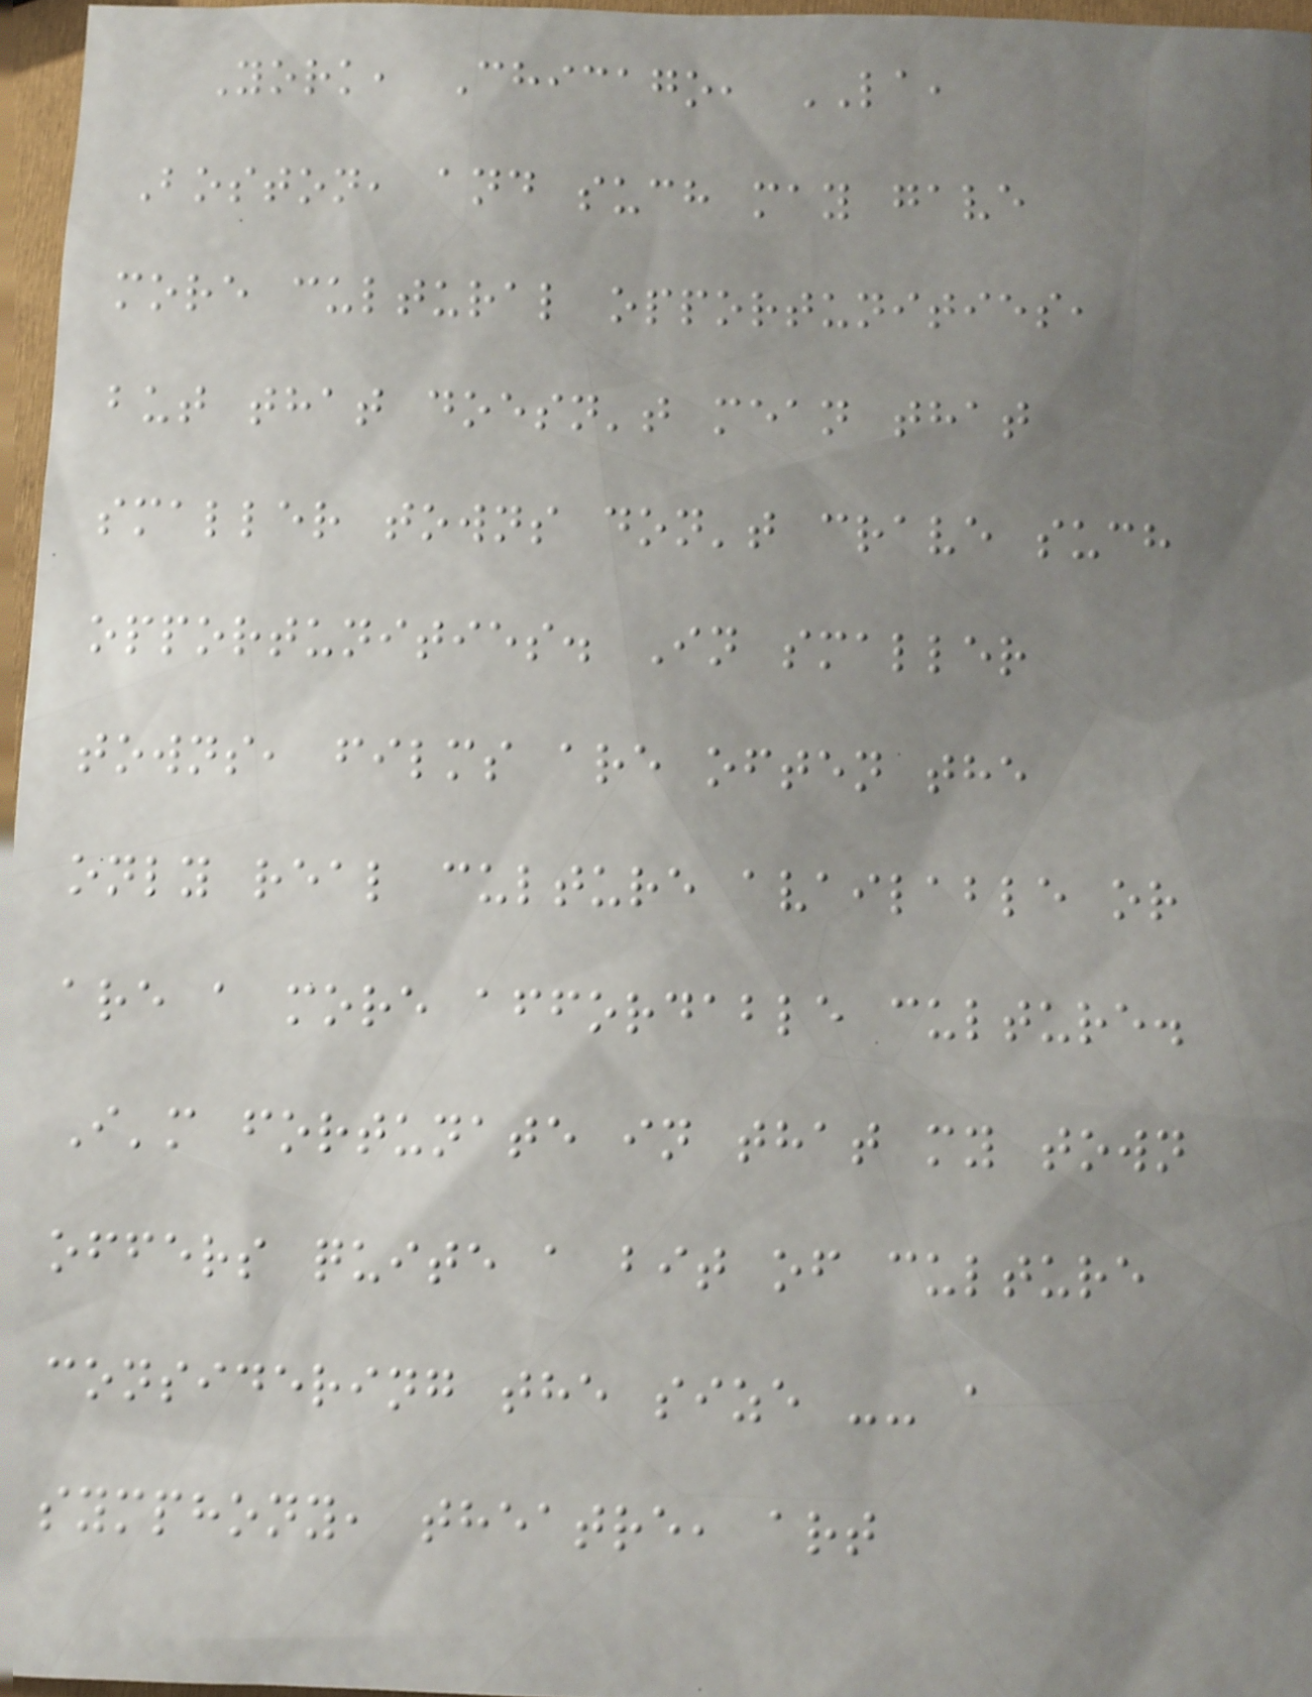York, Chicago, LA,
Boston, and such may gave
more cultural opportunities,
but that doesn't mean that
smaller towns don't crave such
opportunities. In smaller
towns, films are often the
only real culture available or
are a more affordable culture.
I'm fortunate in that my town
offers quite a bit of culture
considering the size -- a
symphony, theatre, art
